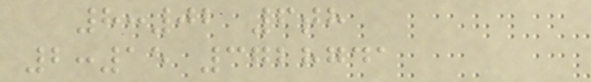8:02 6th
2:15 3728741
